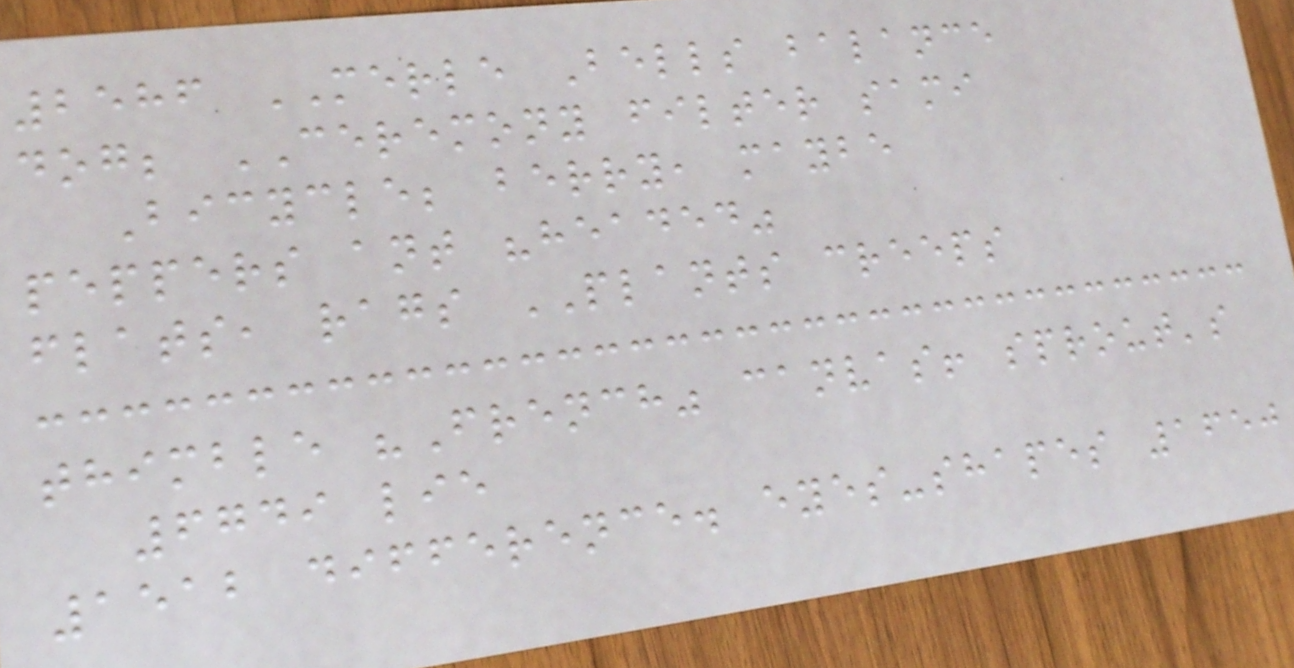2586 MERLE Bells balance
dog; CEREMONY filter sami
Bicycle; berry, maybe
peppers ant "headed"
flats, rags PLANTS creeps
thimble "French" canvas! sprout's
6749 lie
1512 difference. eyes-shapes 1650
